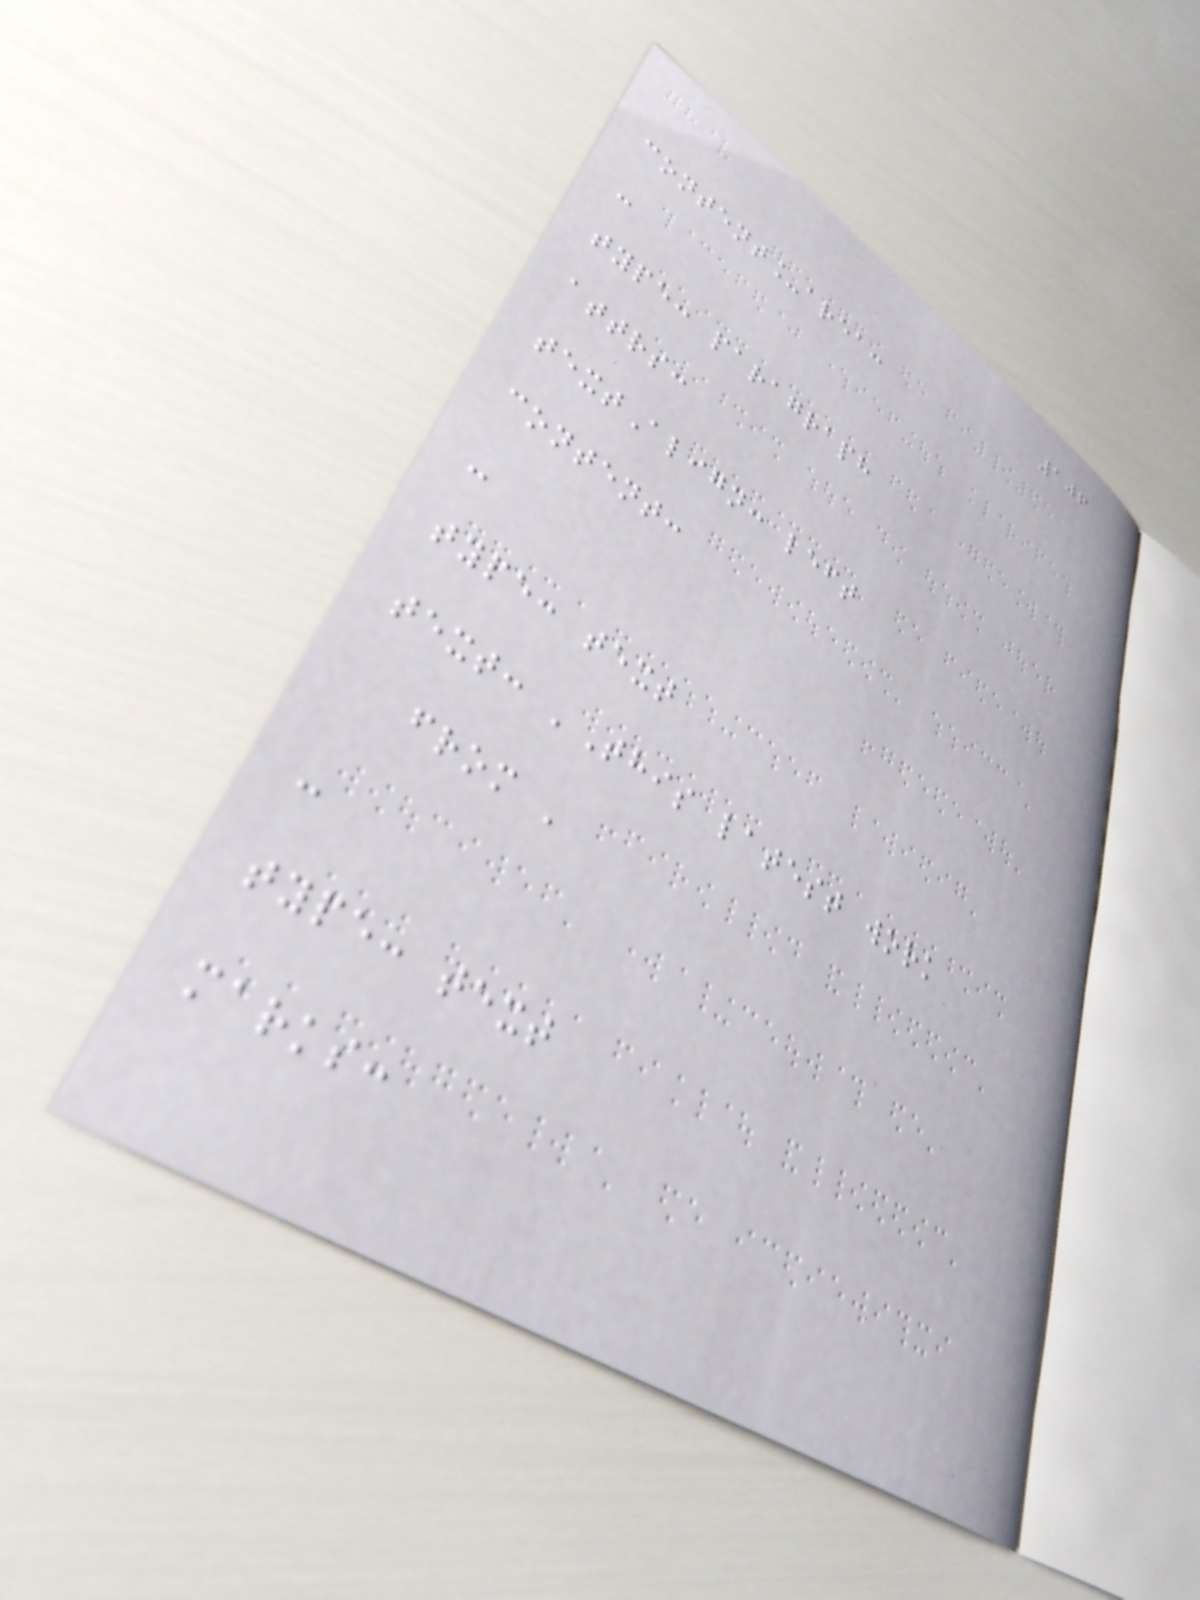106
content_area:
-
type: paragraph
attrs:
textAlign: left
content:
-
type: text
text: 'This latest work
from '
-
type: text
marks:
